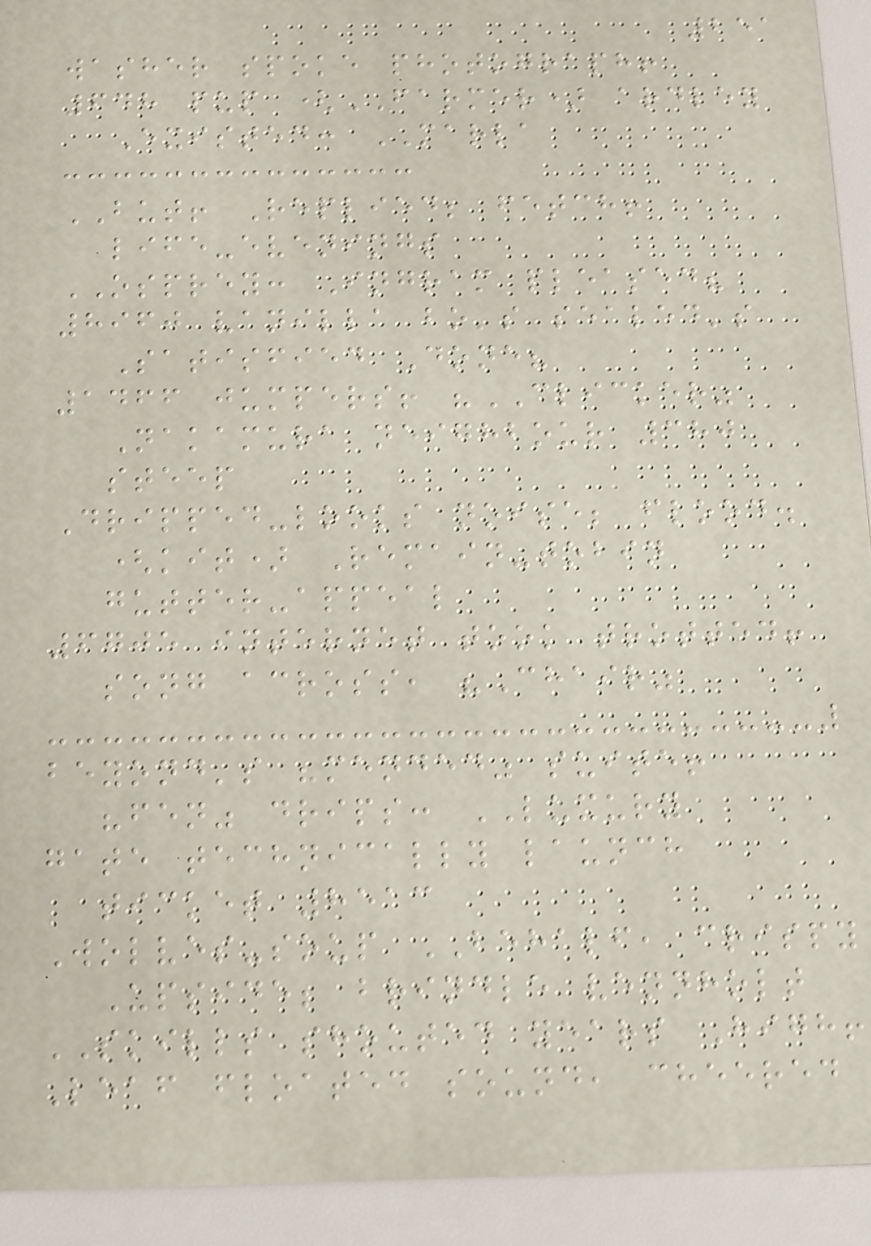251
washer spoke photograph!
648 pup (FARMER) ardley
Existed: MARLA
BUT! Replied; fetch!
life-evenings
OSPREY: Ingram pleased?
8960 vanilla bo's sealed's
Satisfied Done?
1466 jumpers! "CLICKER"
Nakamura neighbour 380
steep
Dripped-looks noise; flood.
(kit) Remain-tobin
gutter-appeal
6705 internet took trotted!
song across, "Chair"
beyond's "mended" suite!
"fen" drips: LUXURY
gate technically launch
ticket 8513
Wolves-soup BEHALF, crispy
Upside; brindle vennholt
SKILLS shouted years High!
Leaf floated sound, cheered
